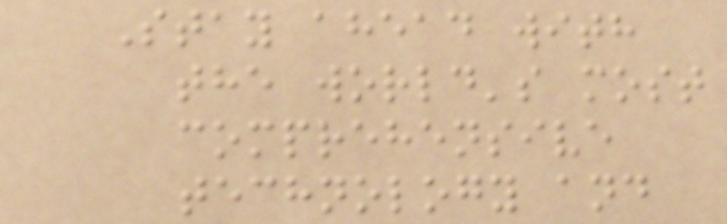Stay ahead with
the world's most
comprehensive
technology and
